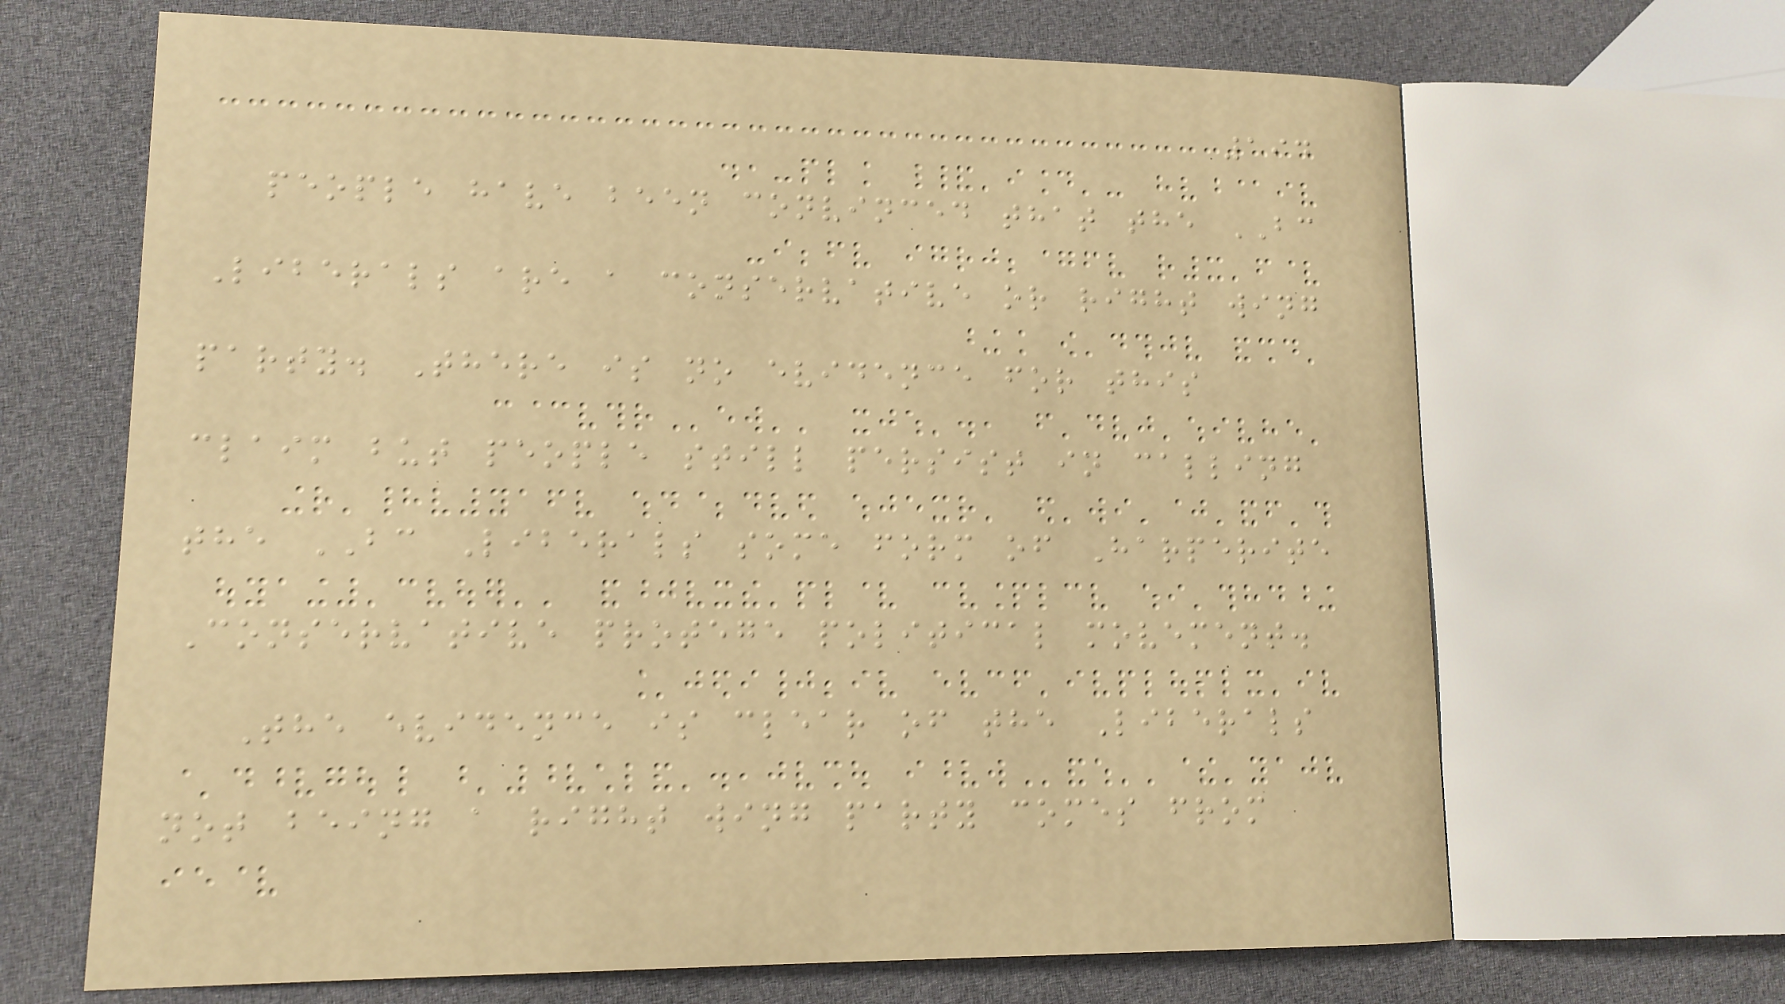194
people have been convinced that the BC
Liberals are a conservative or right wing
party. There is no evidence for this
claim but people still persist in calling
the BC Liberals some form of Harperite
Conservative protege political movement.
The evidence is clear of the Liberals
not being a right wing party comes from
